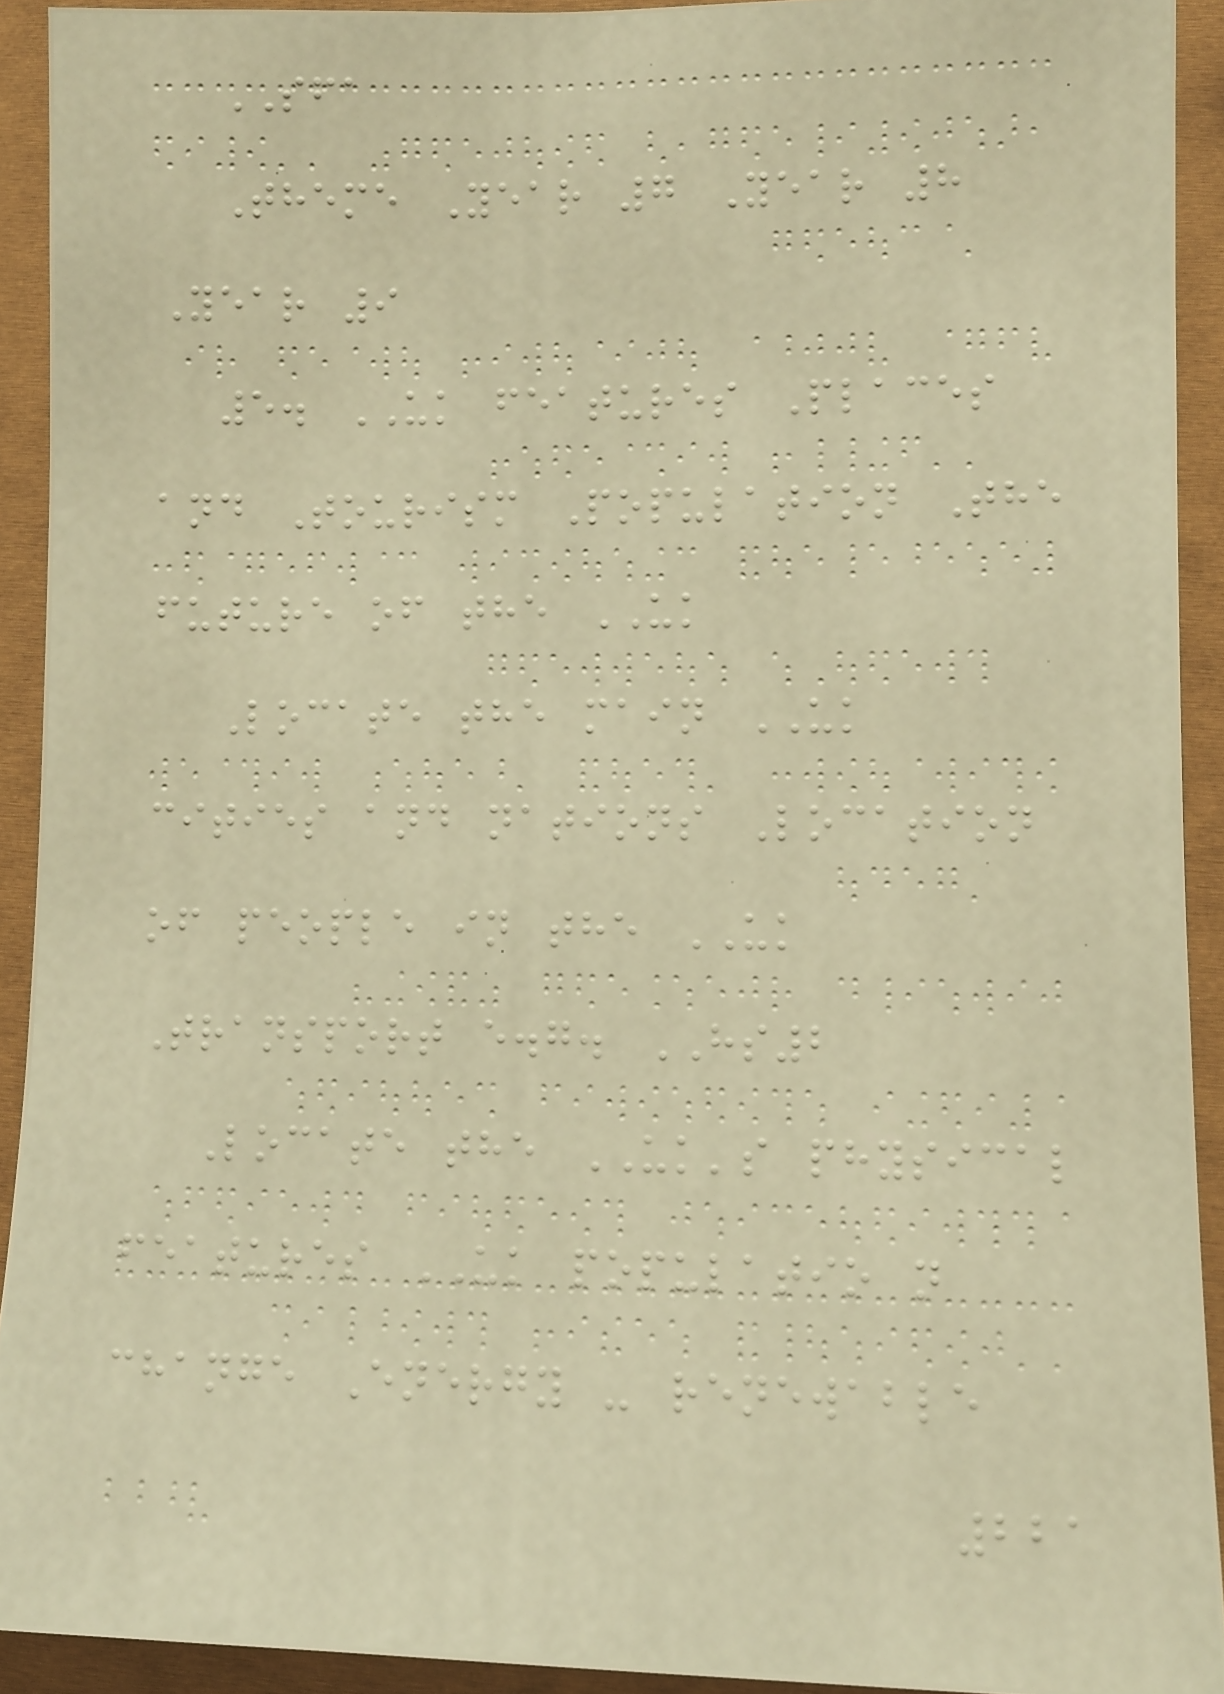SFA
Theme Year 7 Year 8
Year 9
5. UK features Places
and Tourism Population The
future of the UK
Locate the main UK
cities and nations Location
of people in the UK
Transport e.g. HS2
Locate the UK's physical
features UK populatio n
change Energy - renewable
221
